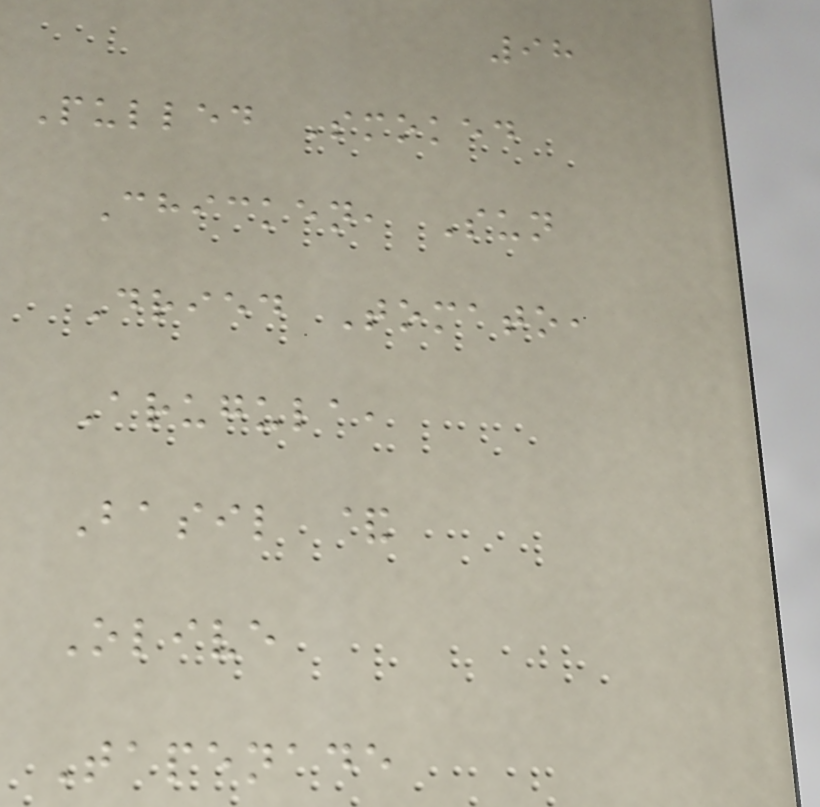98
Pulled Smoked
Chicken, Sun
Dried Tomato,
Arugula,
Basil &
Olive
Tapenade
